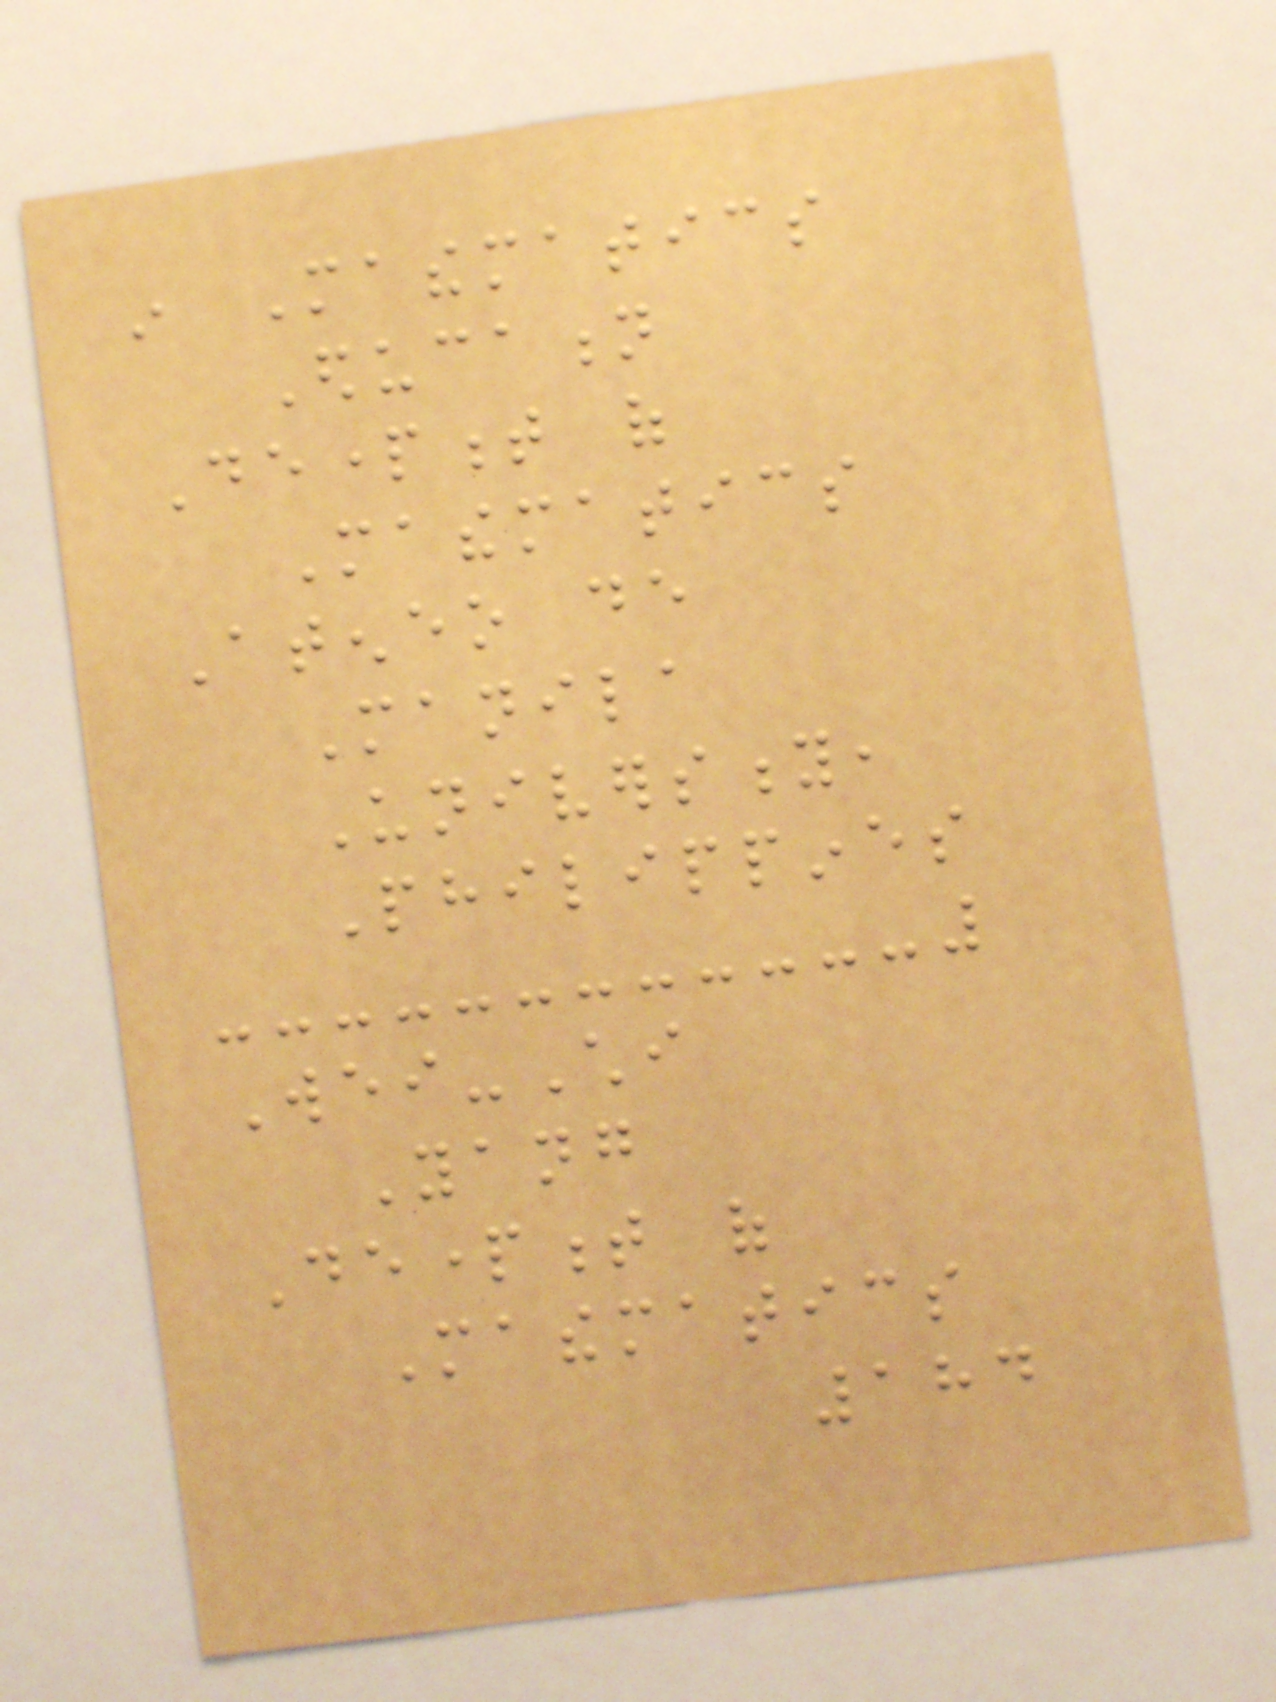in Mathematics
Education
Department of
Mathematics
Ateneo de
Manila
University,
Philippines
Wei-Chi
Yang
Department of
Mathematics
184
